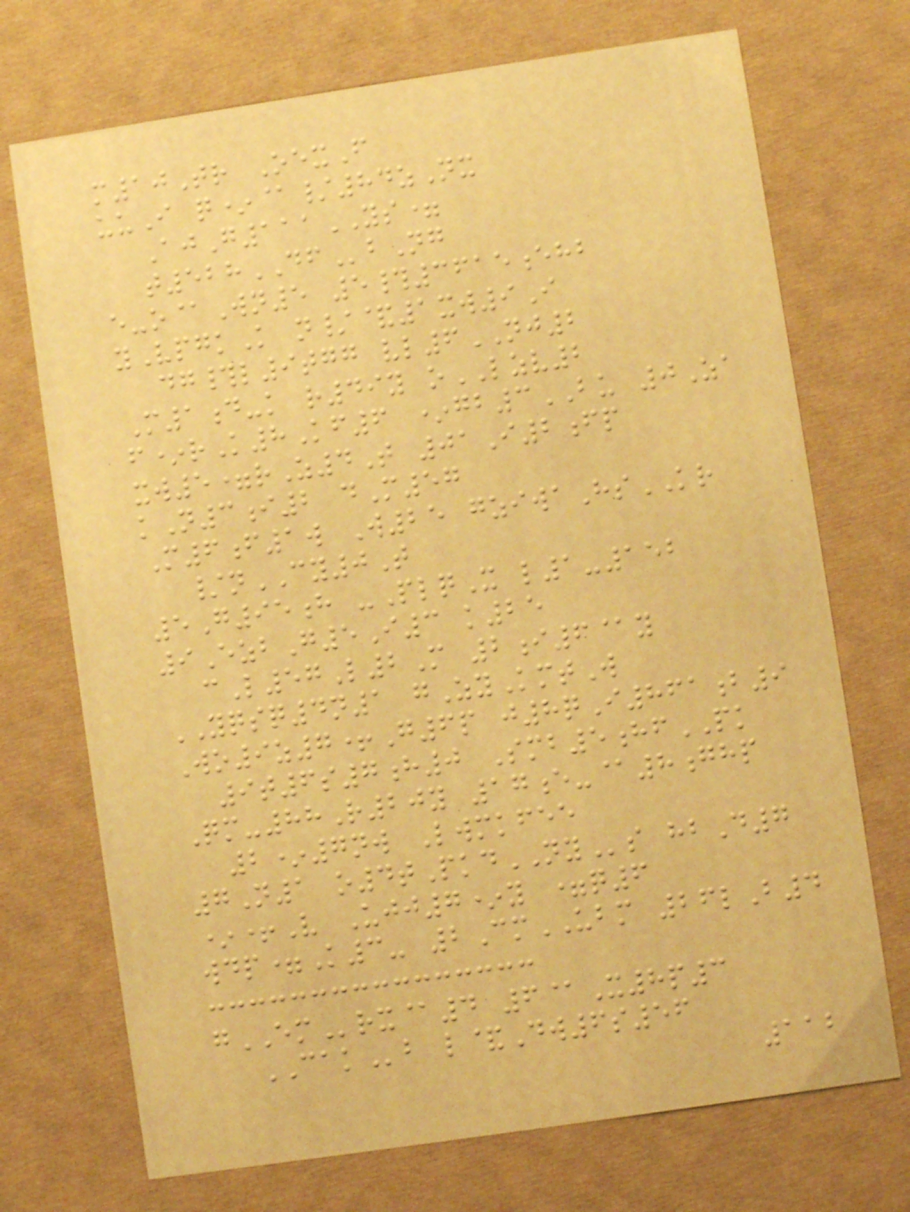m10Tr OexF
uuI q*@/84zNx
AjG111YS=
t528DFbNg
e-o@Wn5 5#3615ehb
yVpgkK n/&1xw9I
dg#l9tgg vl6NJ2
M1d-k r49y oLZV2
f*rK8Kf6 *gb3BU 0Za
xw5=rZ4T 01I2fp
kN3i2 dM57
M6f1w W25 gziwaHsKR
/nCY0T
5G95h -PlqX l1-152
9EzbG5I3 k25
cL57L2M 2i6@y
YQSQ4n1 gZyKmtW
Wo9z7+G6p j8qI861b9
9t6s7h0 Smb5hfPK
Qm-88R20y 17e-@8ghp
2*7nw Lwmkfee
7N1 o4tPkdNYs hbD7
*+V Ujj7*y =q6
wdp=K3- 2CmUBM 26lB4
gEMrx@4 6@X8p3
CAKb l&Dw6s56
112
